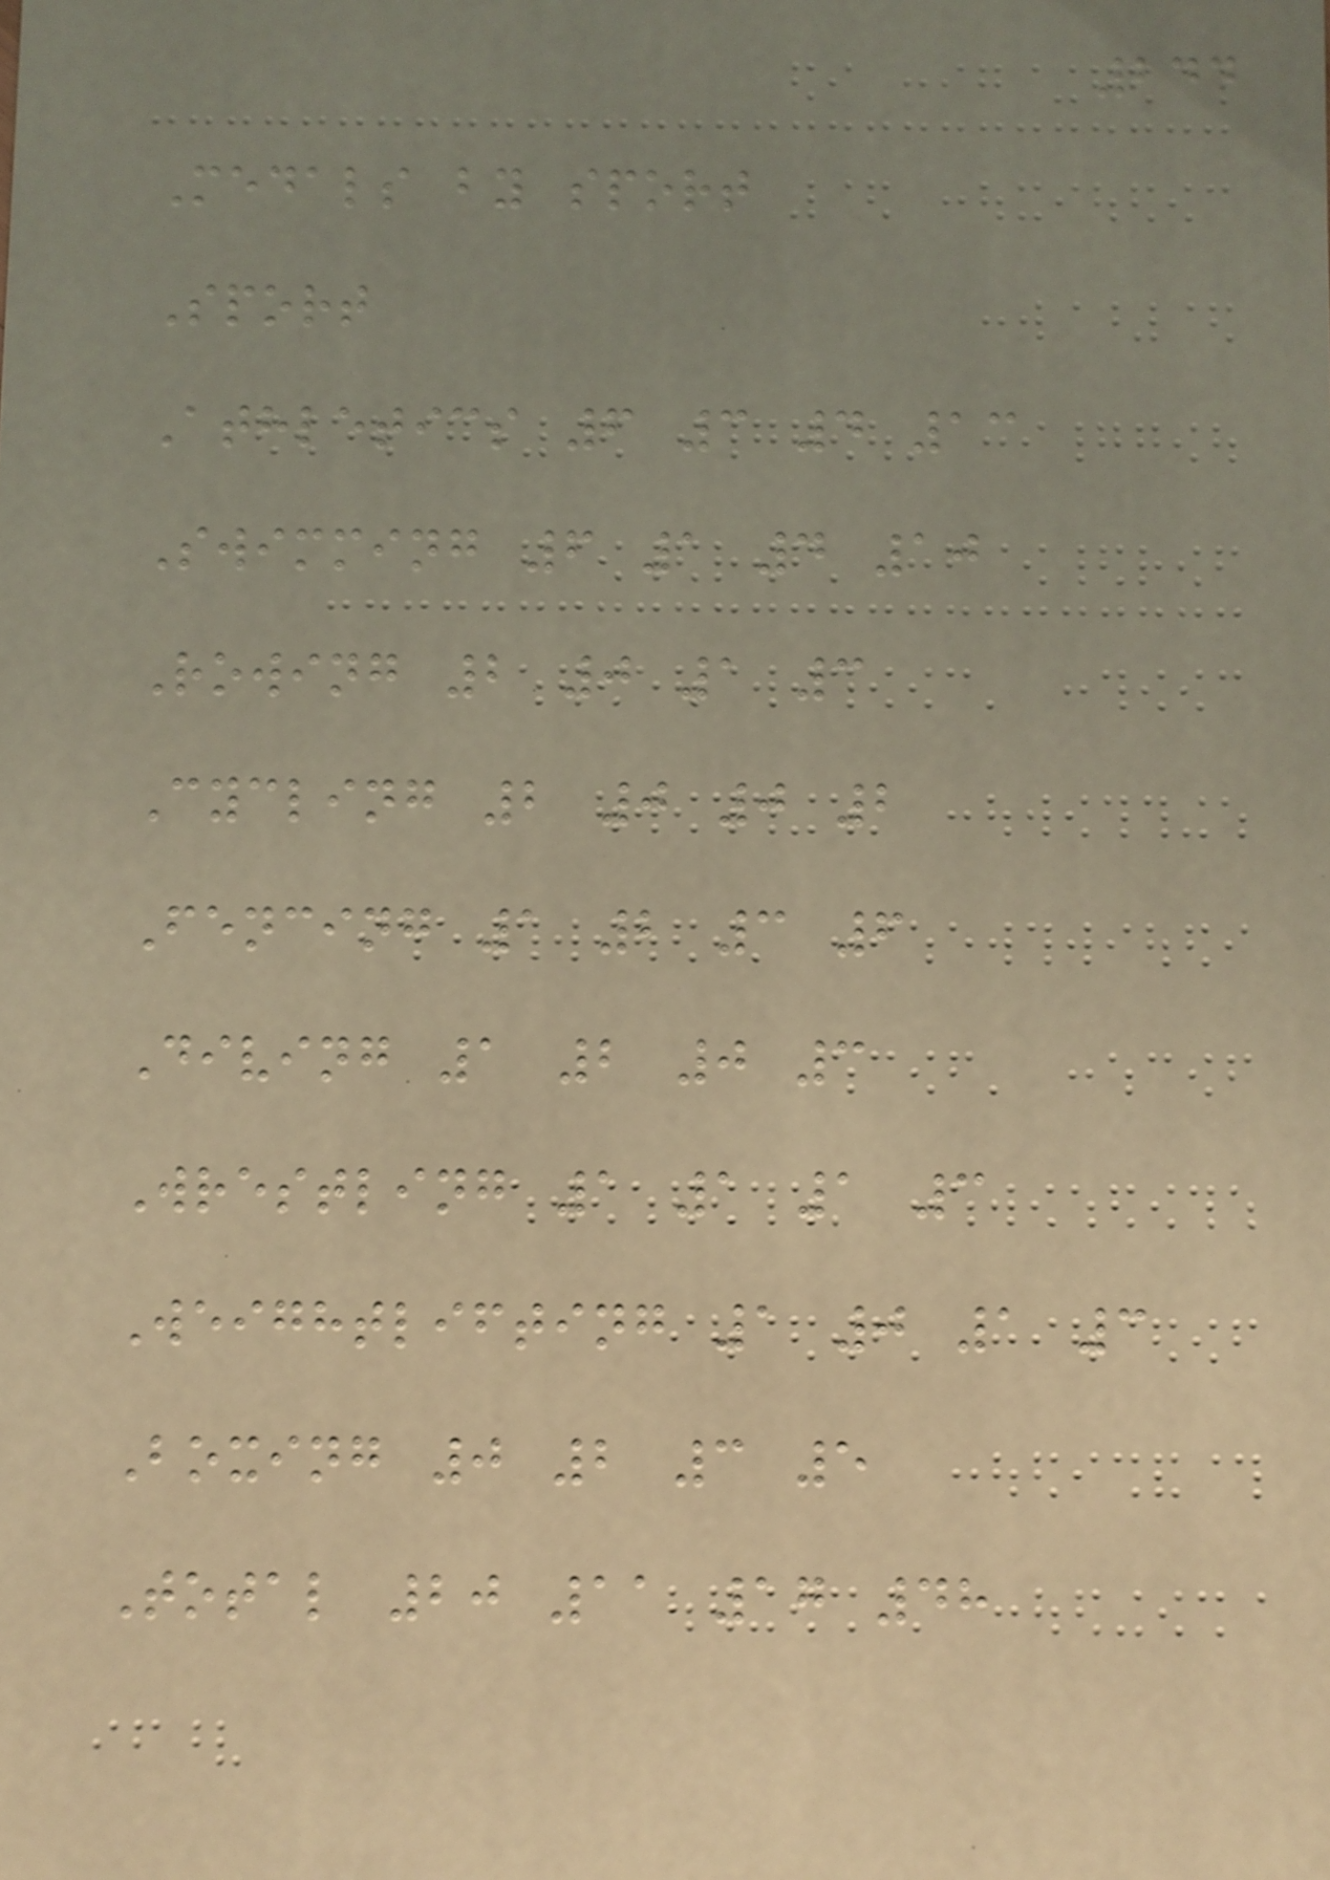244
Medals by sport
Sport
Athletics 6 3 4 13
Swimming 6 1 4 10
Rowing 2 0 1 3
Cycling 2 0 0 2
Fencing 1 2 3 6
Diving 1 2 0 3
Wrestling 1 1 1 3
Weightlifting 1 0 1 3
Boxing 0 2 3 5
Total 20 11 17 48
